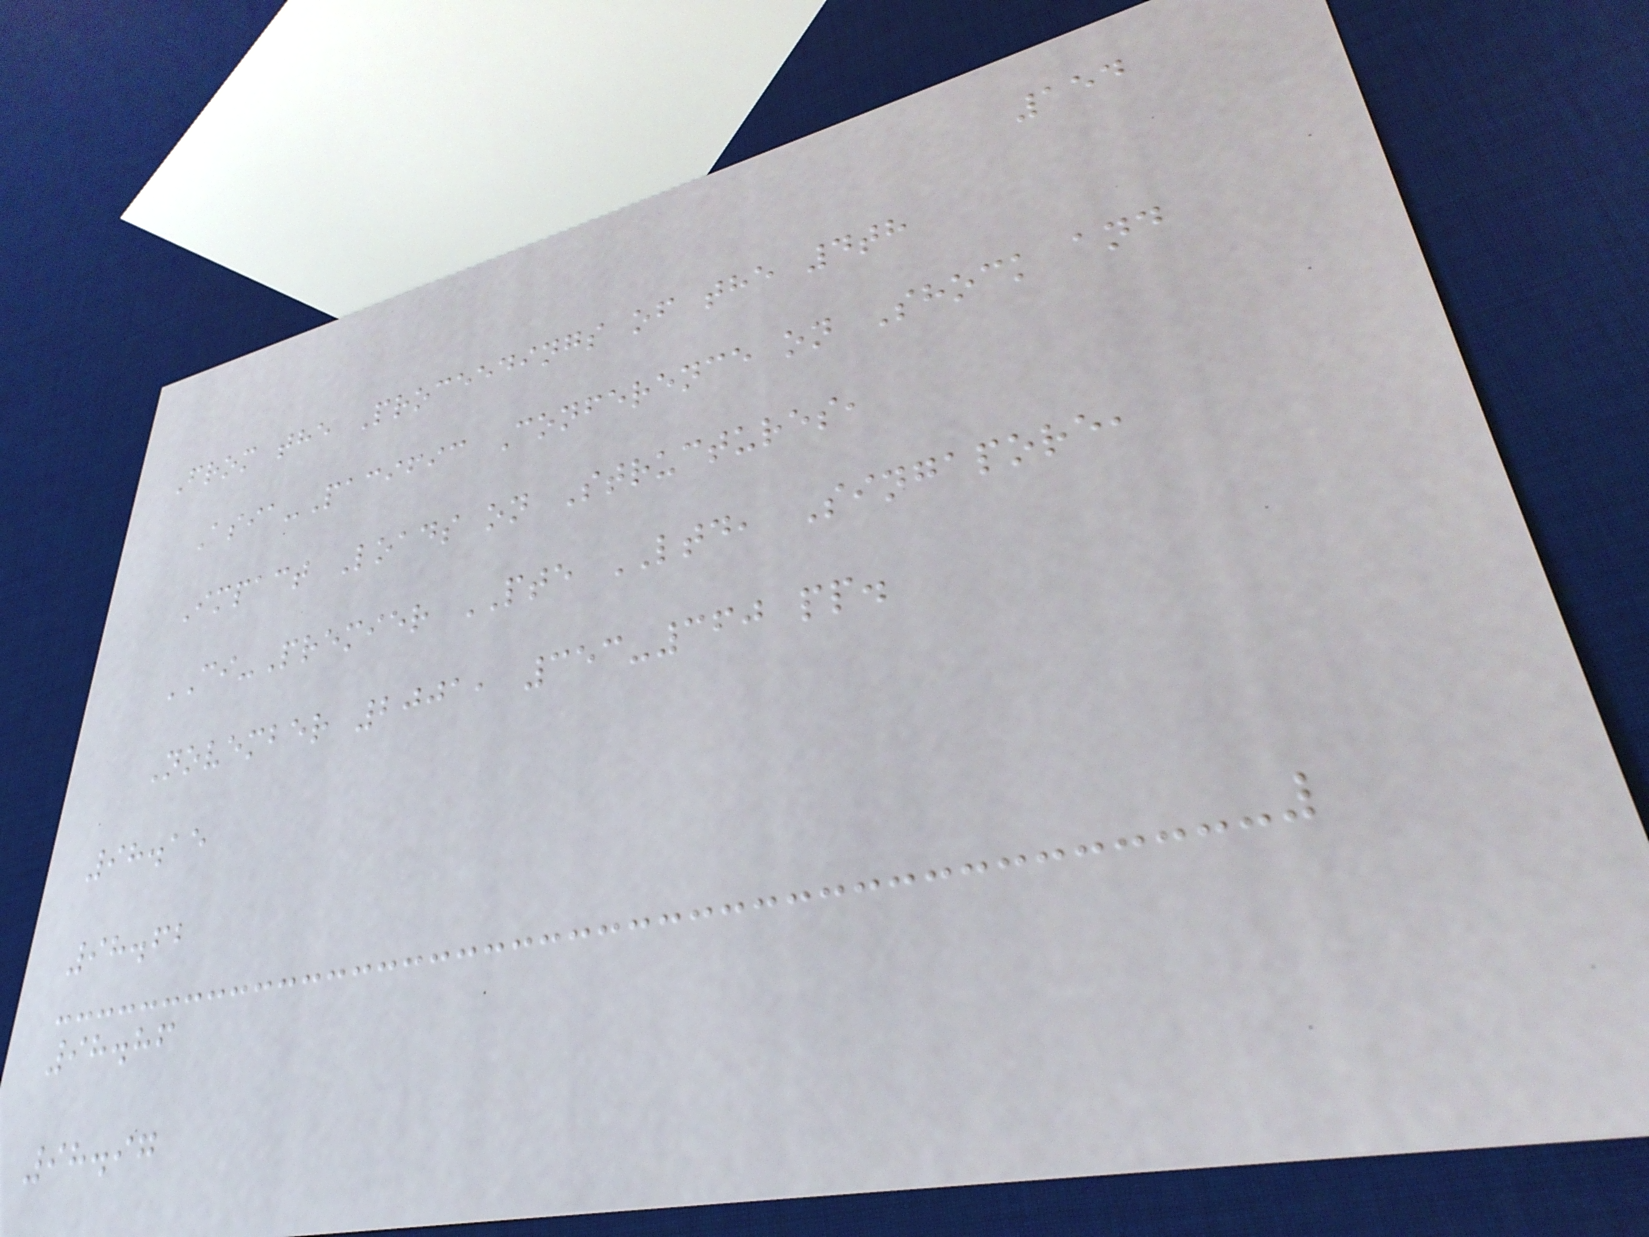154
From the Proceedings of the 4th
Asia-Pacific Conference on Shock and
Impact Loads on Structures,
CI-Premier PTE LTD, Singapore,
November 2001, 353-360 pp.
98.15
98.62
98.86
98.97
